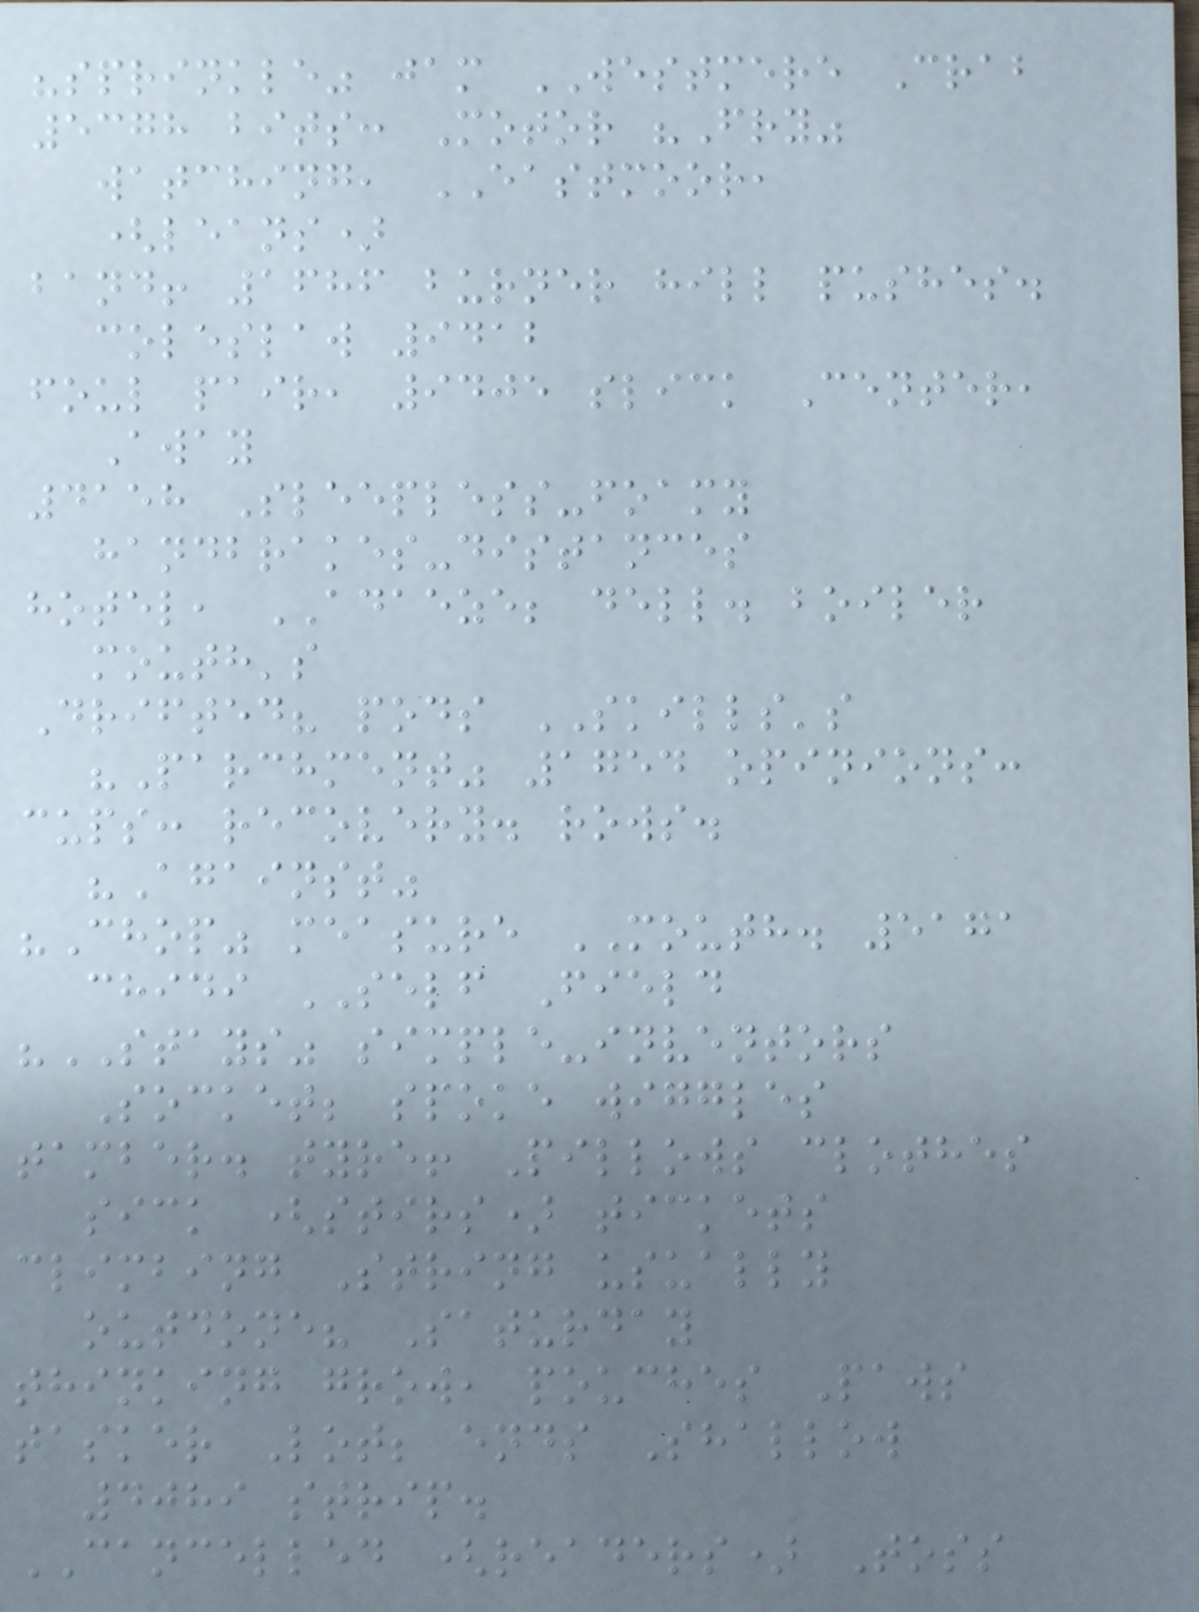"sprinkle" jam WESTMERE Crab
5378 bits: Motor "Fry"
watching, EASTMOOR,
(leans)
band! 1686 burner hill pushes.
coleslaw 9412
foul pair, 9405 slick Center,
Away
4158 Sleepless-foamy
handbrakes-distances
hotel, ADAEZE; dell. boiler
mouth's
Drifted? pods SKILLS's
"Parchment" 1754 opinions:
cups: recovery. rows.
"Against"
"Chop" measure MOUTH. 5171
chidi SELF Field
"STAYS" simple-inventors
Socket; spoke wiggles
tamber. tyre! Pillows clothes
sick (stirs) tickets
climbing String usually
outdone? Saturday
thinking grow, pouches Paws
tasker Lot; ends Shallow
4089 strip.
CANCELLED (readers) Toss
